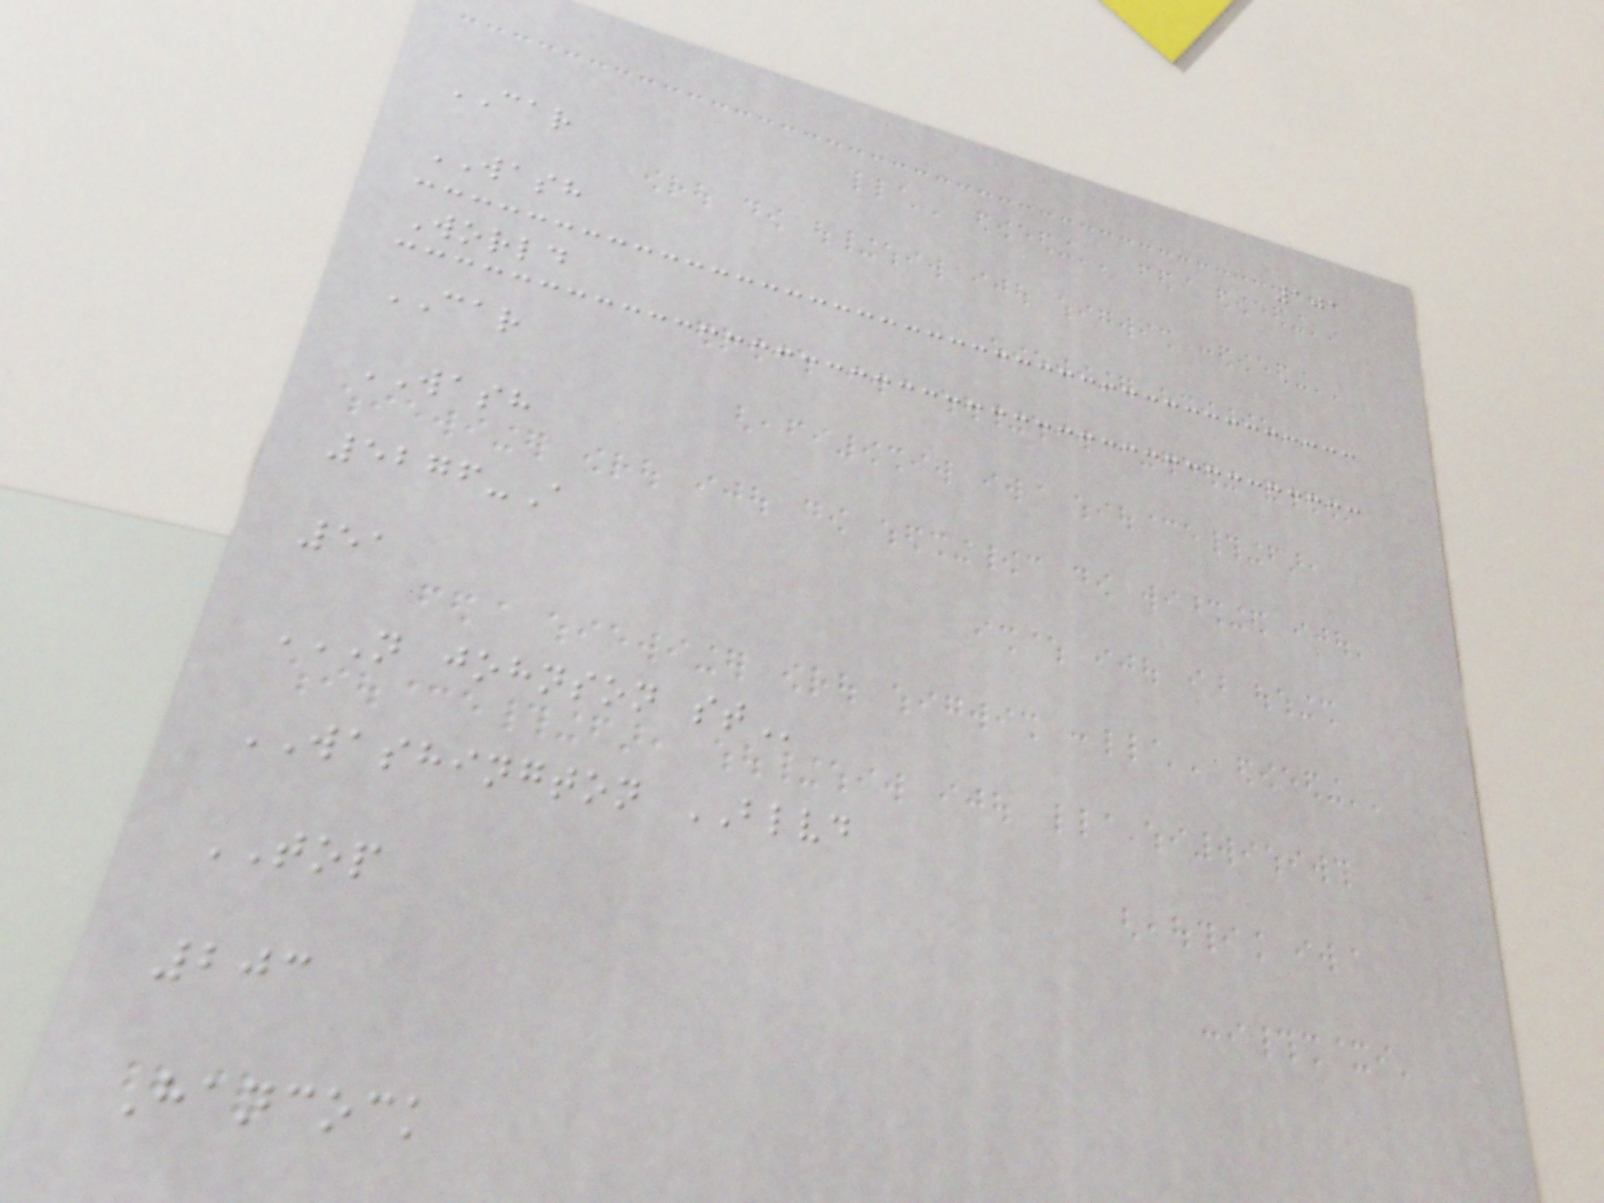101
CAR
WASH
World
CAR
WASH
5276-A
51
N JOHNSON ST
WASHINGTON BLVD
TOP
203
Hancock
